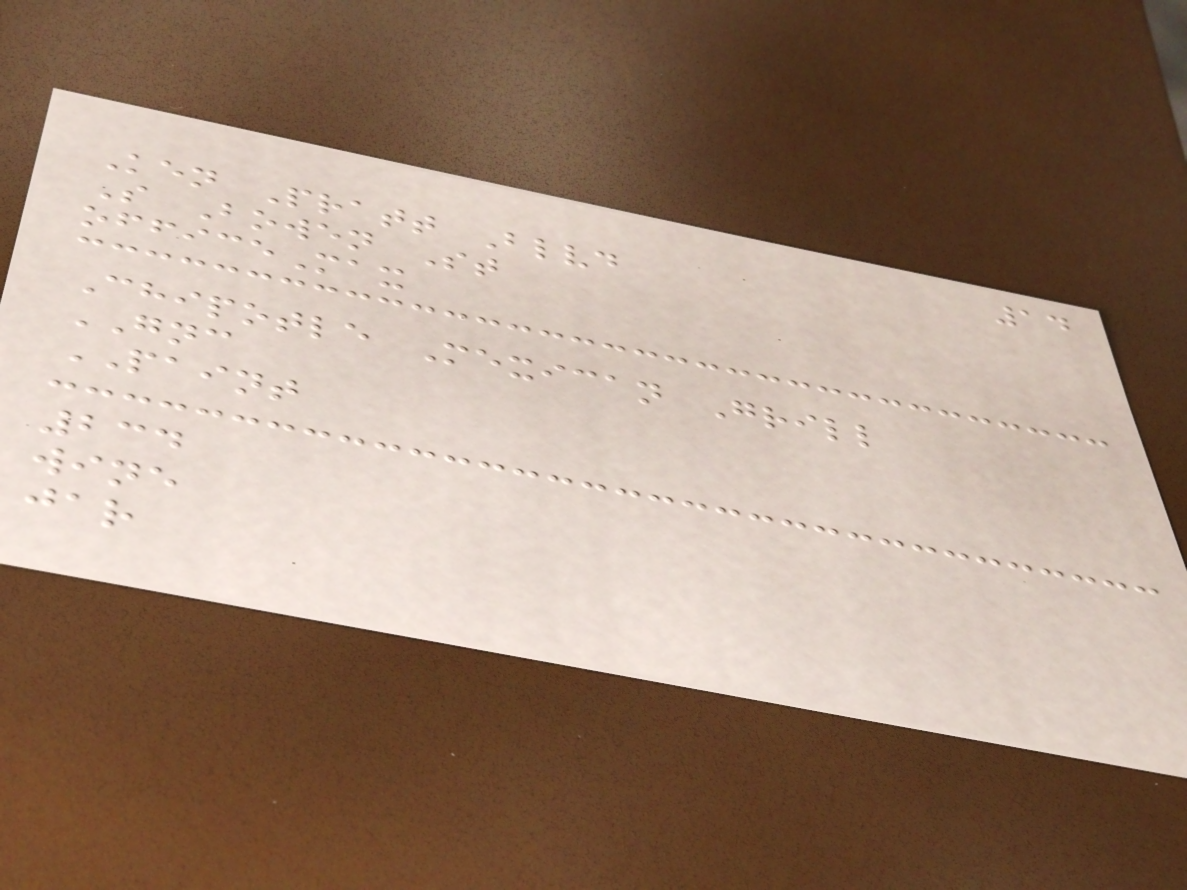14
Ken Pratt Blvd
S Bowen St
officeMax
Chipotle Mexican Grill
GNC
PAINT
234
wine
jar
